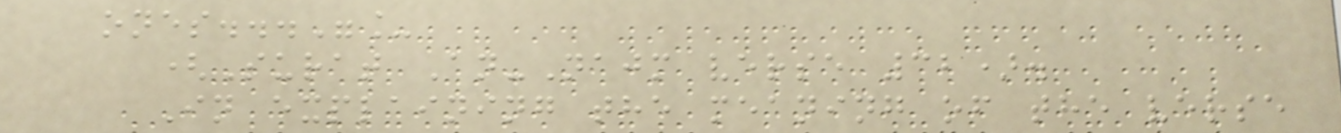ones..."_
(Surat An-Najm verse 32).
In explaining the meaning of the verse
